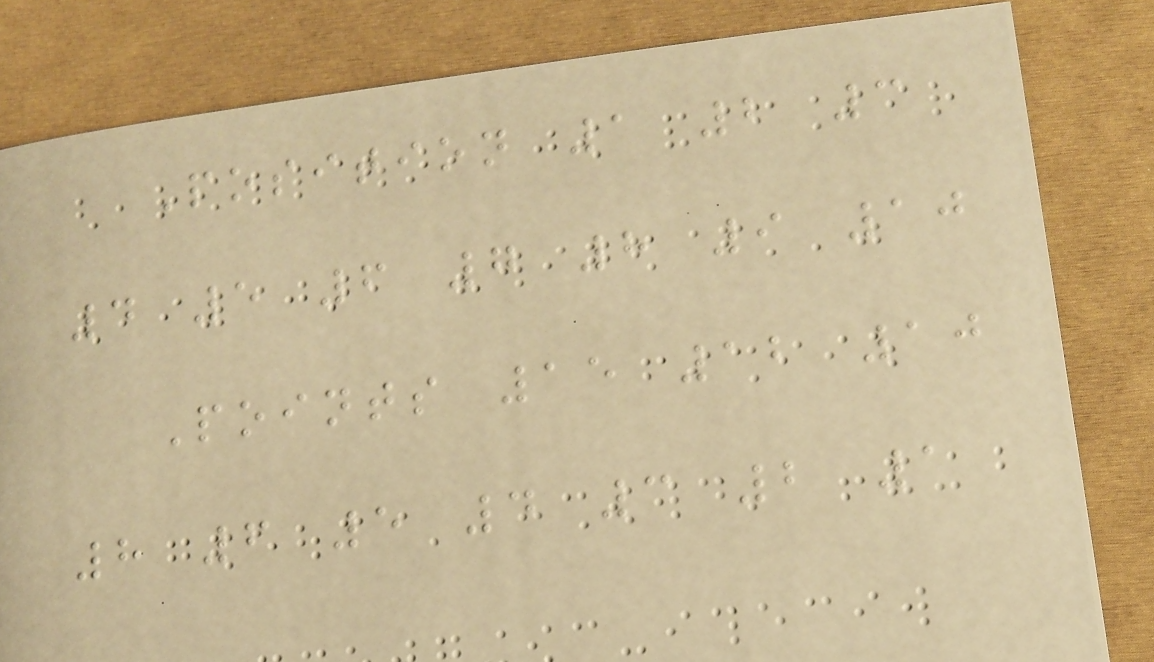Position 1 2 3
4 5 6 7 8 9 10
Points 15 12 10
8 6 5 4 3 2 1
